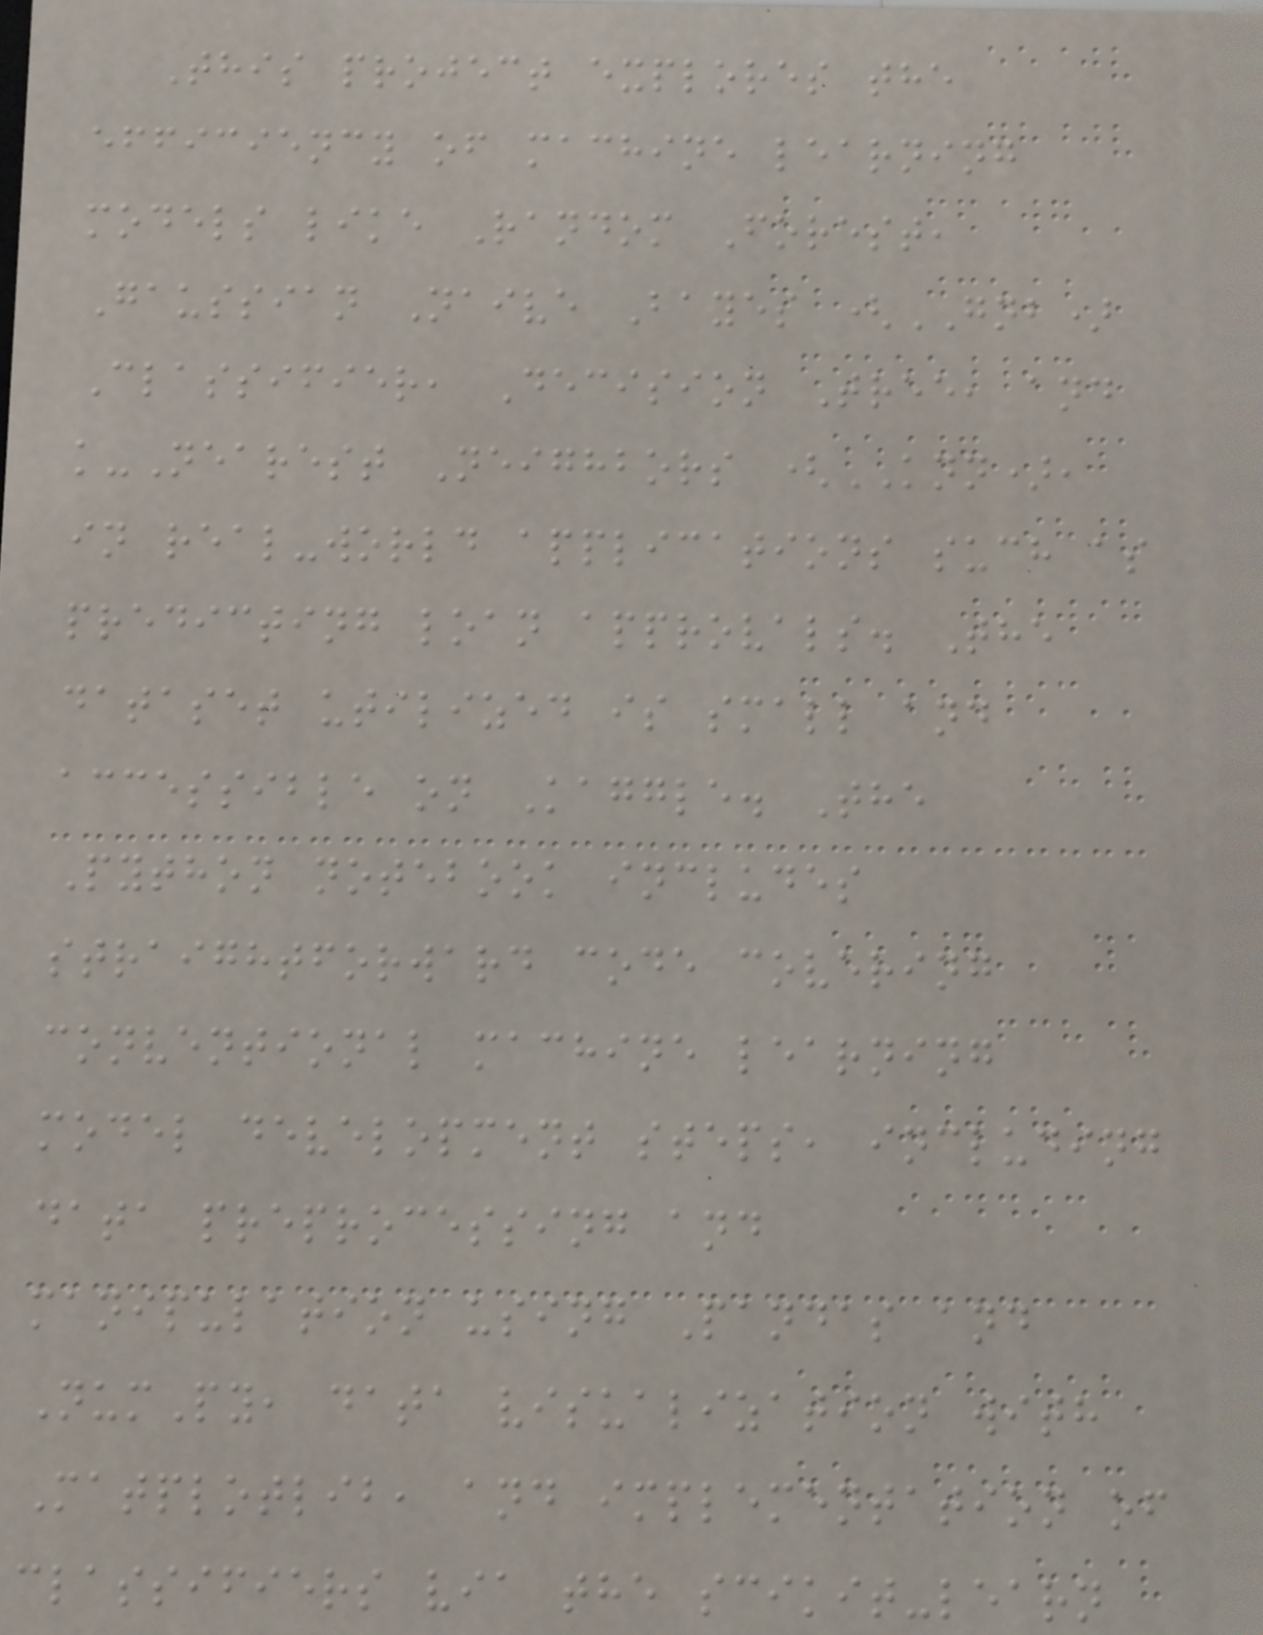This project explores the
efficiency of machine learning
models like Random Forest,
Gaussian Naive Bayes (GNB)
Classifier, Decision Tree, and
k-Nearest Neighbors (KNN),
in real-world applications such as
predicting loan approvals. The
dataset utilized is small and
accessible on Kaggle. The
Python notebook includes
straightforward code covering
conventional machine learning
model development steps, including
data preprocessing and
manipulation using Pandas and
NumPy, data visualization with
Matplotlib, and implementation of
classifiers via the scikit-learn
